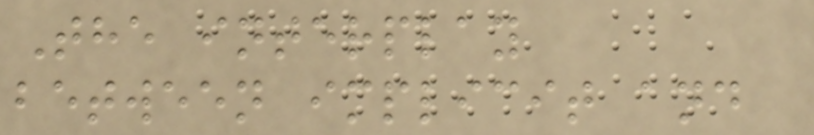The interplay
between implicit and
